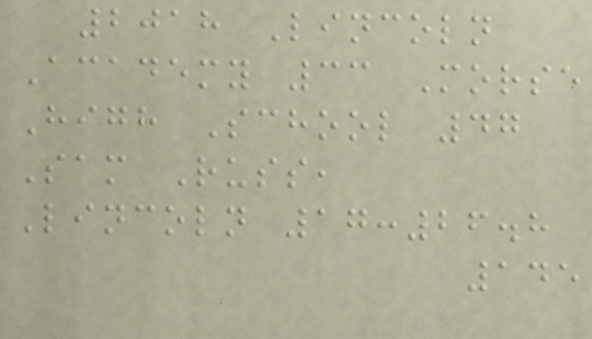2018 Lincoln
Academy 33 Morse
High School 47
Sam Russ,
Lincoln 17:26.8
145
